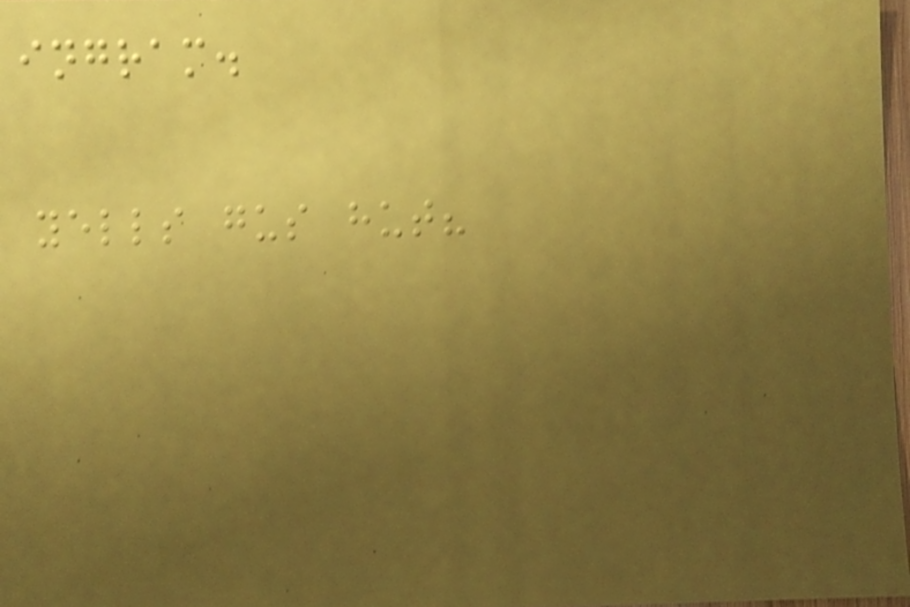ingram.
yells gus hut?
